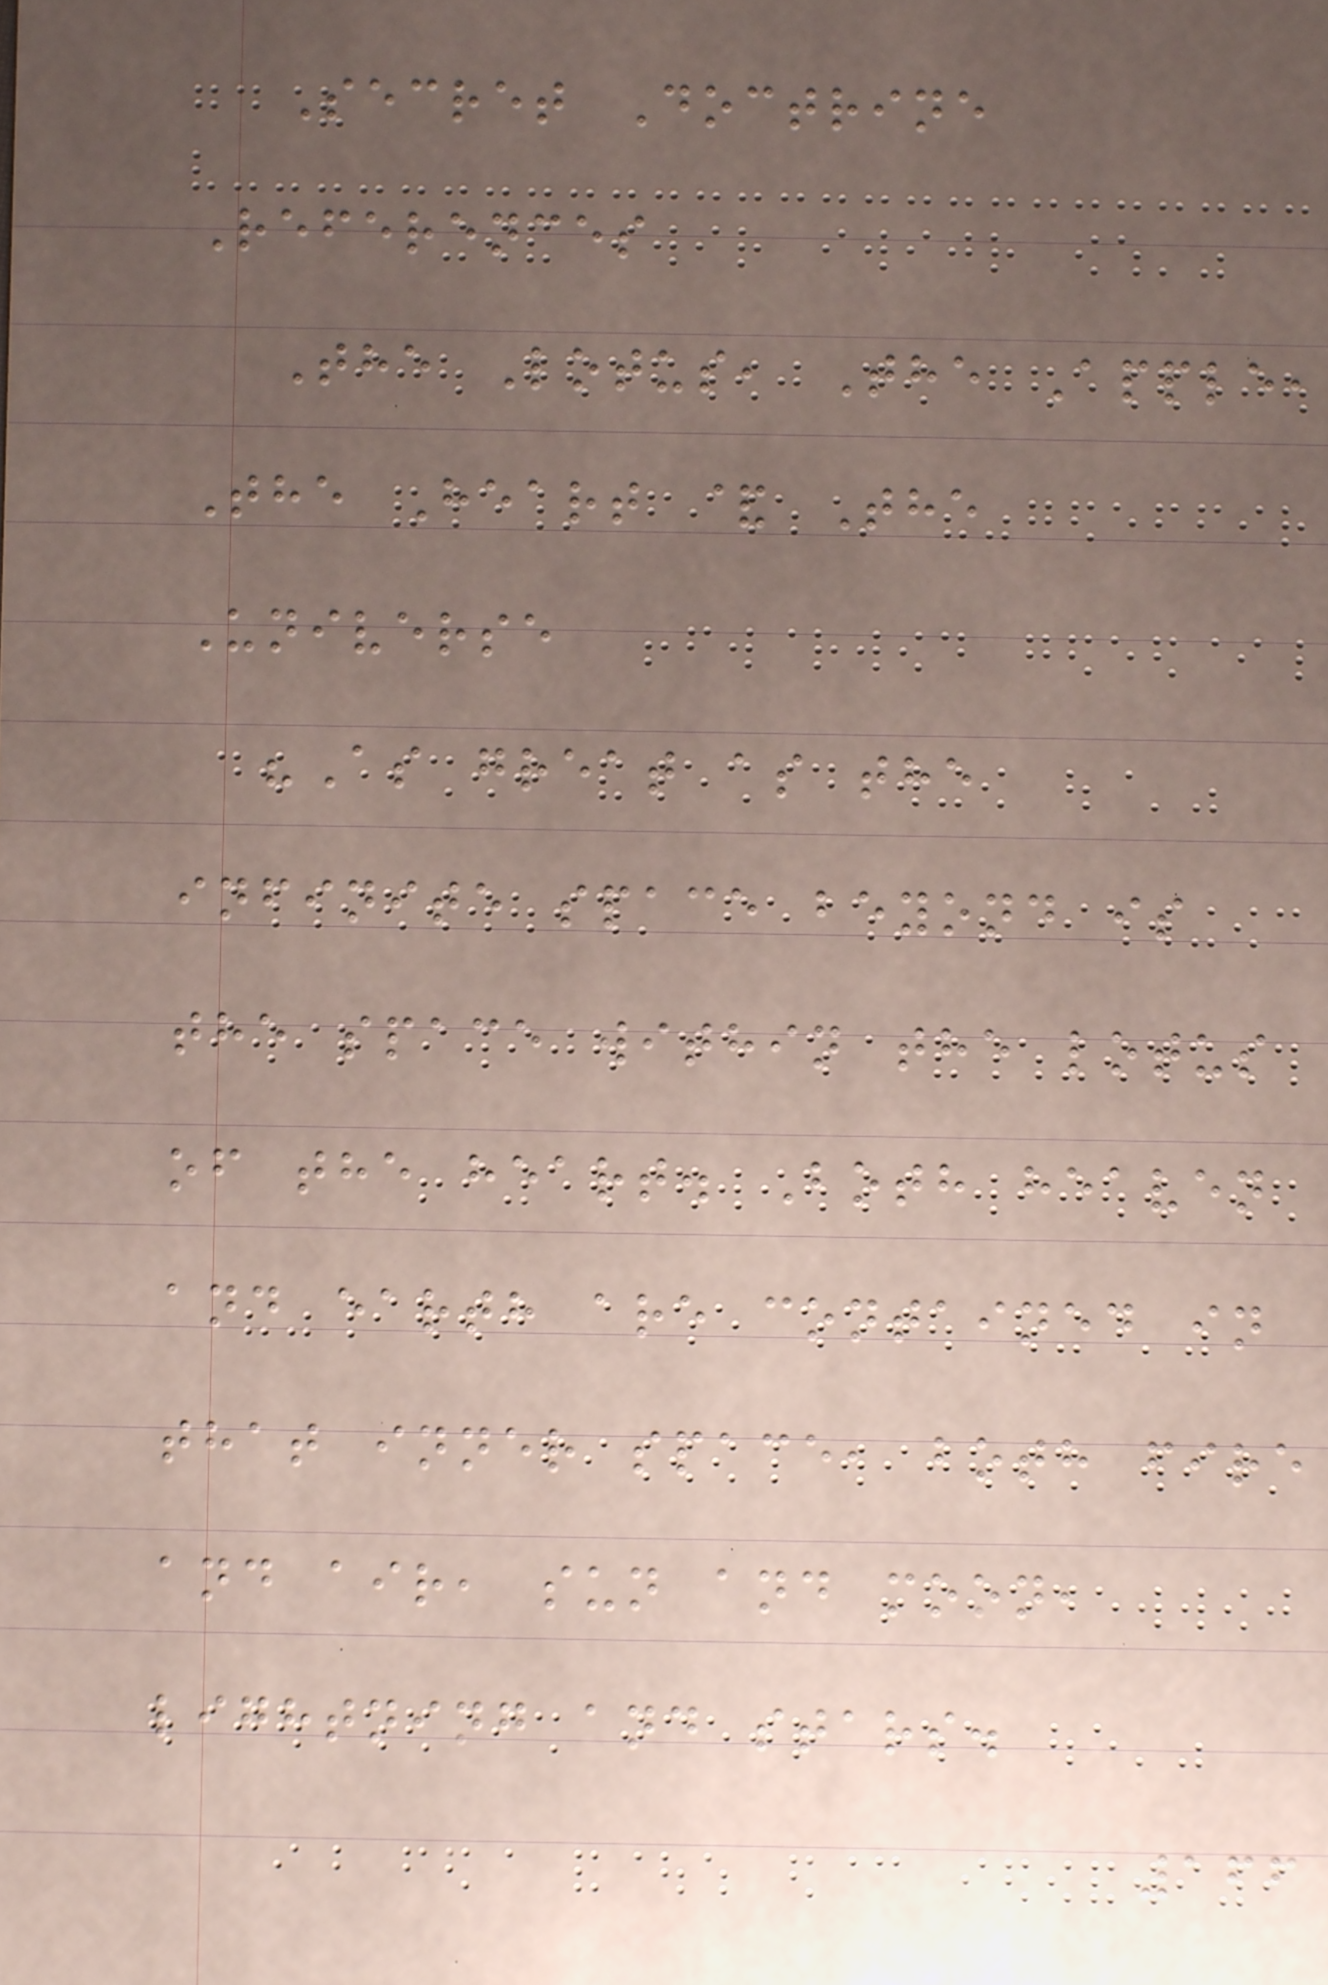Secret Doctrine
References
The Lotus, The Apple,
The Heart & The
Universe
"As great as the
infinite space beyond is
the space within the lotus
of the heart. Both heaven
and earth are contained in
that inner space, both fire
and air, sun and moon,
lightning and stars.
166
